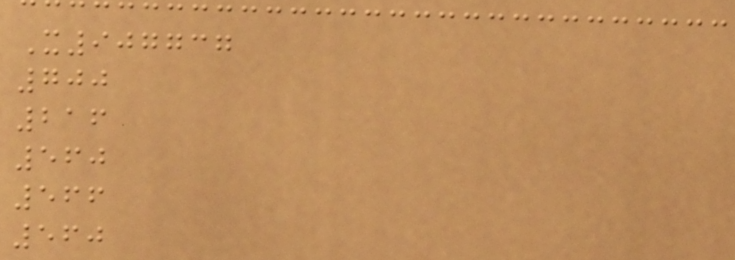X907737
700
216
560
566
560
